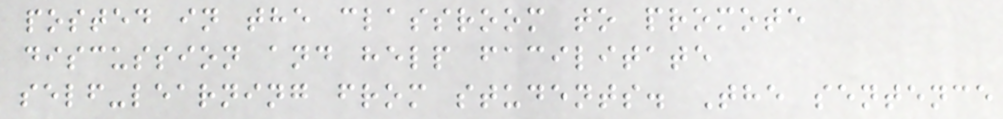posted in the classroom to promote
discussion and help facilitate
self-learning from students. The sentence
